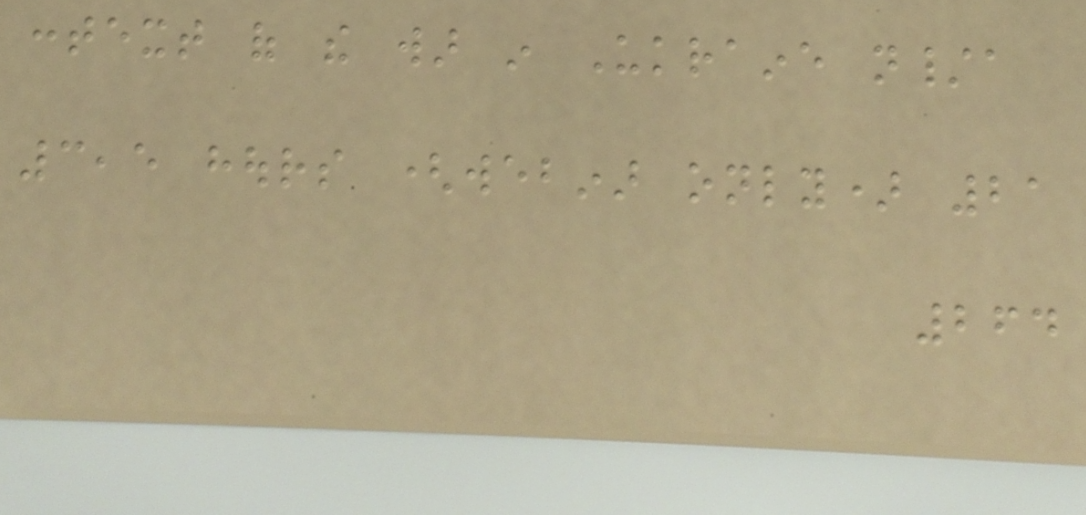context of the war in Ukraine n/a
3,5 hours (webinar only) 21
264
